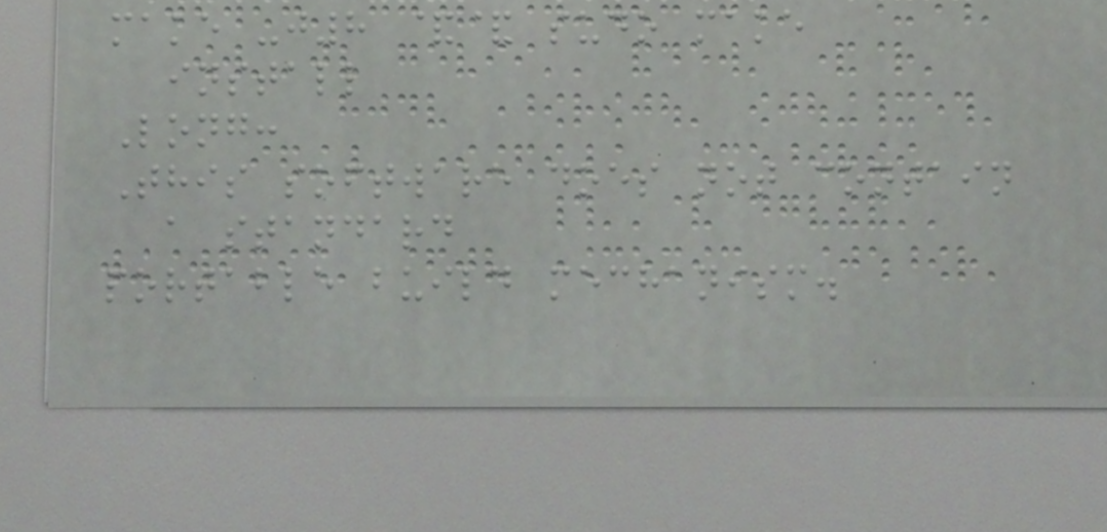make -j8 && sudo make
install
Long:
This software does not contain
a standard
portable build mechanism.
